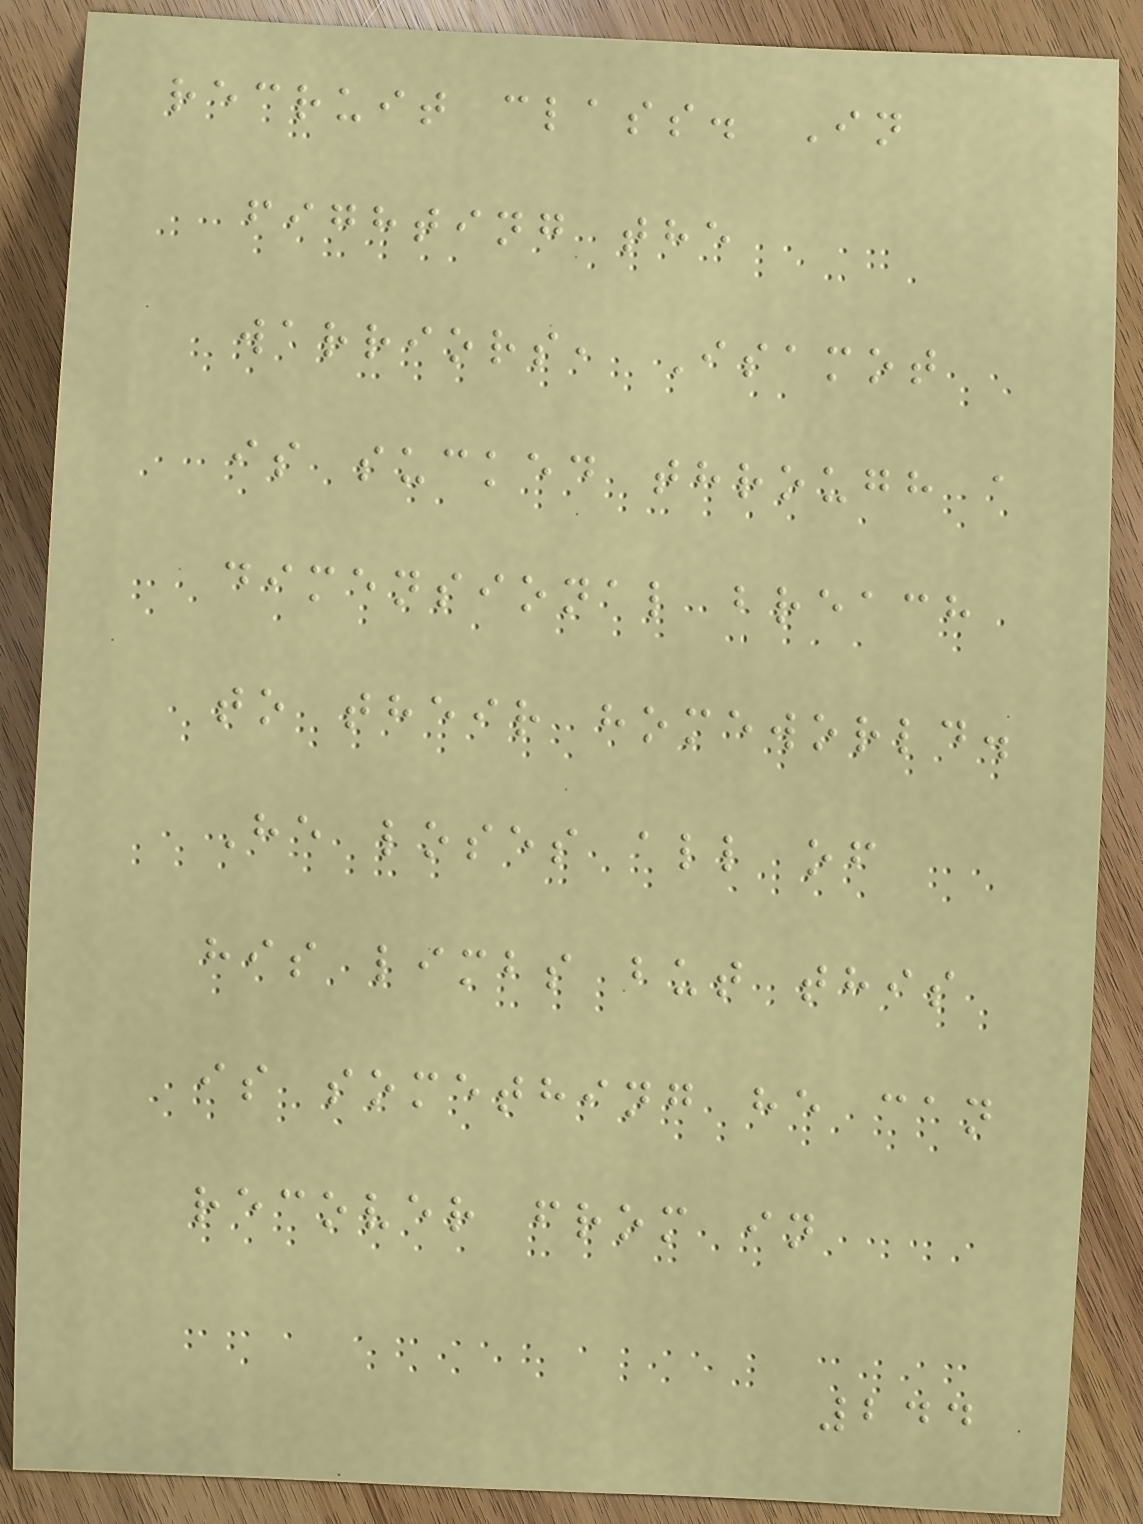recruit class. In
fighting the
warriors, Isamot
is sucked through a
dimensional breach
to their homeworld.
He loses all of
his limbs but this
is something he can
recover from in
244
